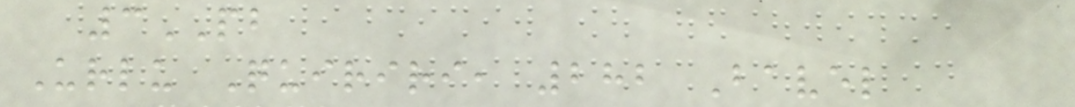3PB
Urlu Quiriri, 282 Bavel
